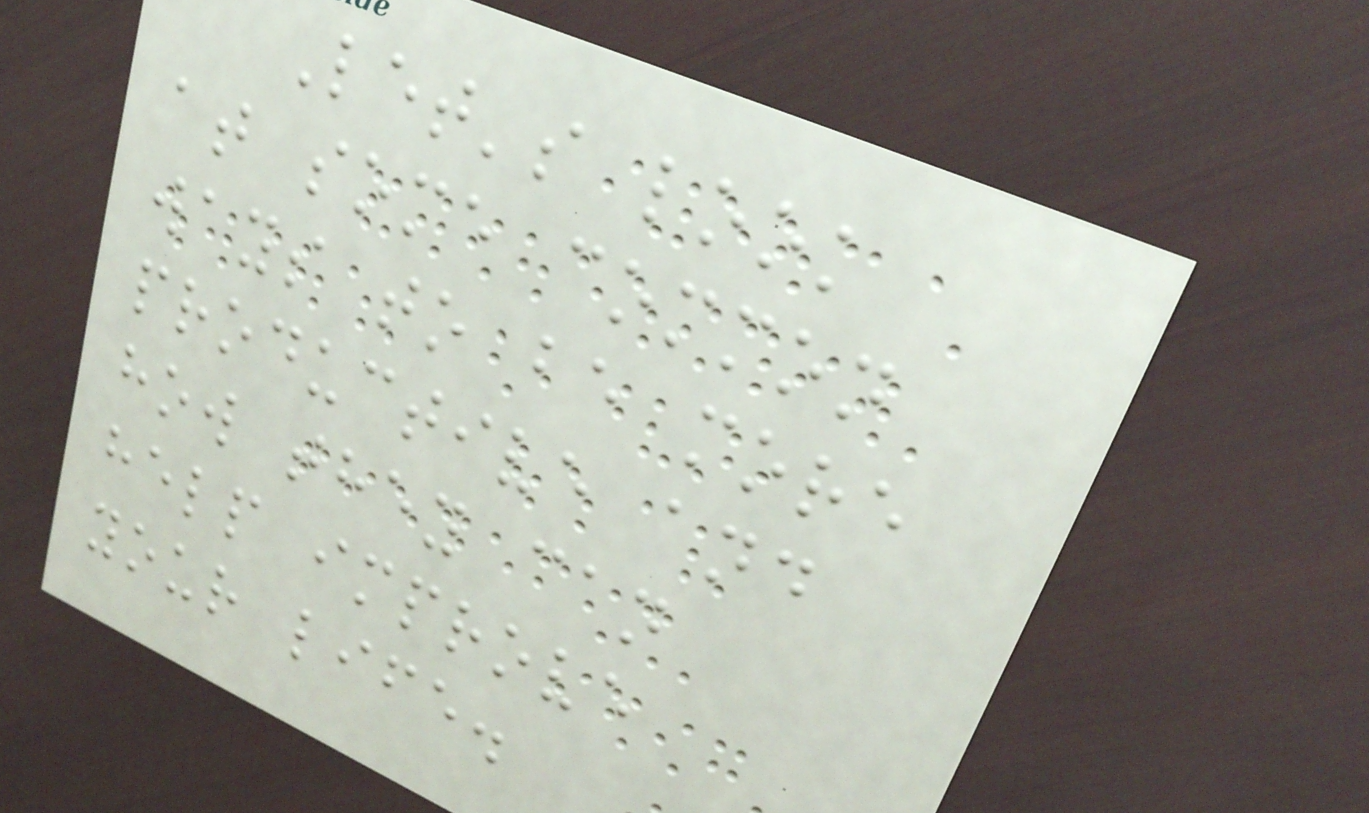Let's look
at some common
ways to be more
productive and
how they can
help improve
your life.
